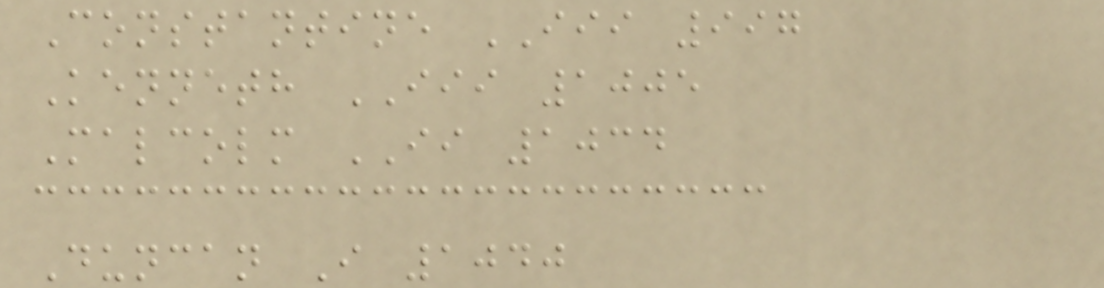Constantine III 997
Kenneth III 1005
Malcolm II 1034
Duncan I 1040
